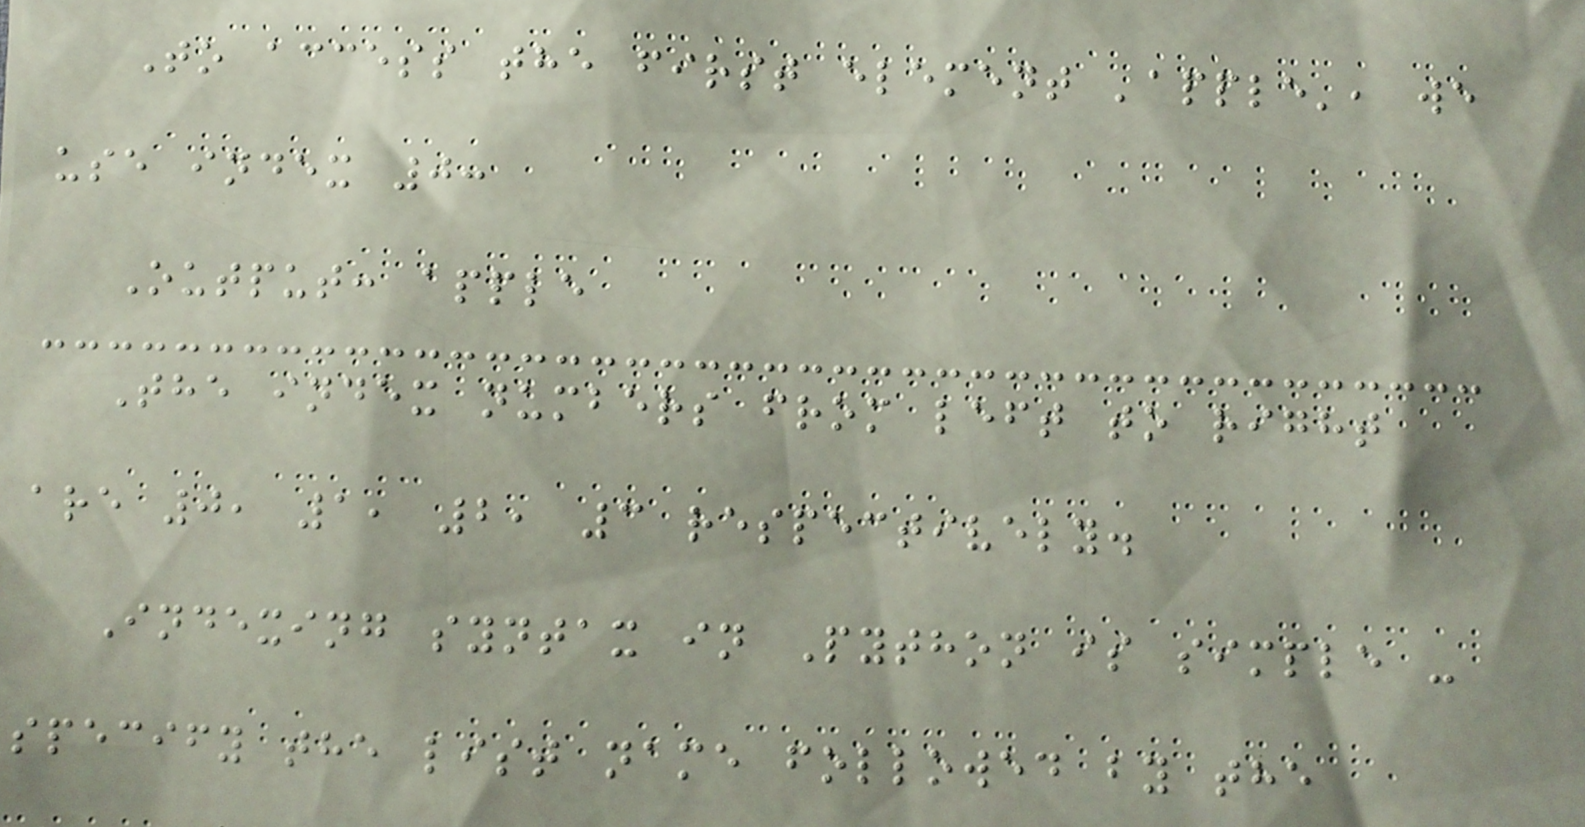To access the first element 'apple', we
use index 0:
Output: apple
The index numbers from left to right
are 0, 1, 2, 3 respectively.
Indexing syntax in Python is simple -
specify the list name followed by the
